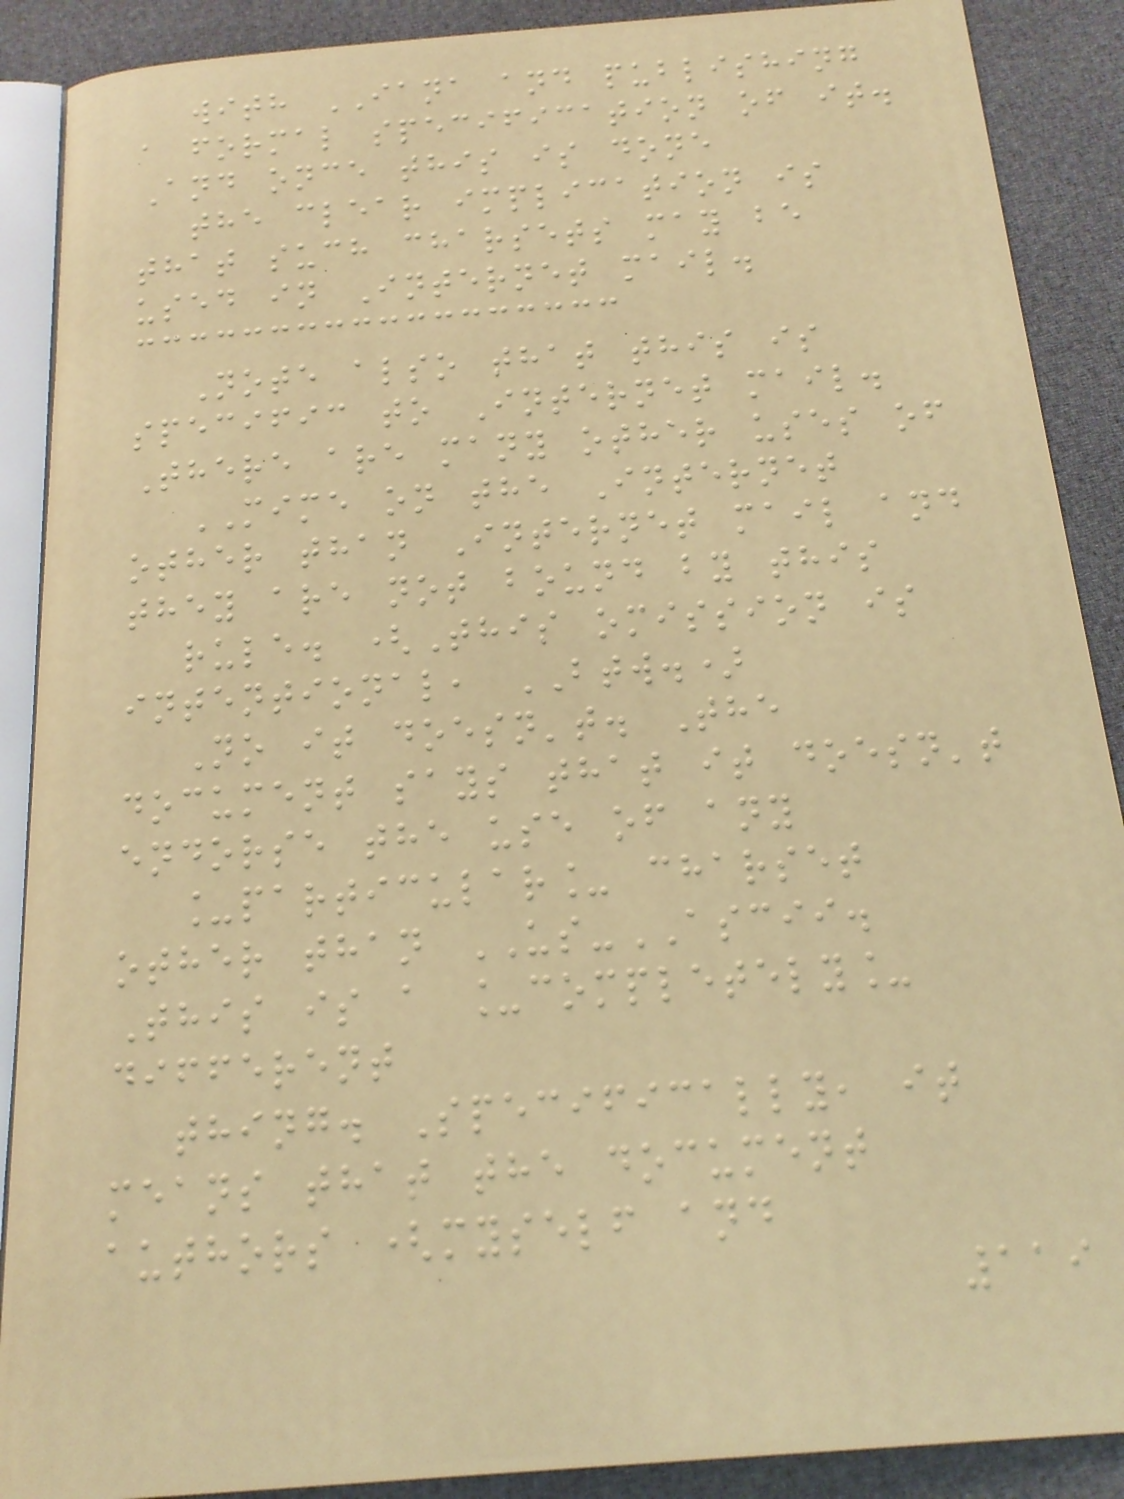with IANA and publishing
a formal specification of it.
And once this is done
the clear implication is
that such charsets may be
used in Internet mail.
Note also that this is
specific to Internet mail.
There are many other uses of
MIME on the Internet
other than Internet mail and
they are not bound by this
rule. (This omission is
intentional, BTW.)
No it doesn't. The
document says that it doesn't
endorse the use of any
_particular_ charset
other than US-ASCII.
This is a _completely_
different
thing. Specifically, it
means that the document
authors (myself and
119
